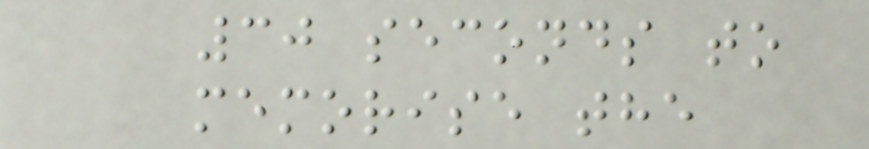30 seconds to
memorise the
